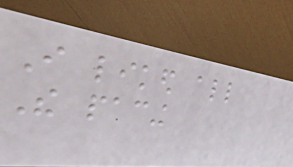I liked all
The pacing
